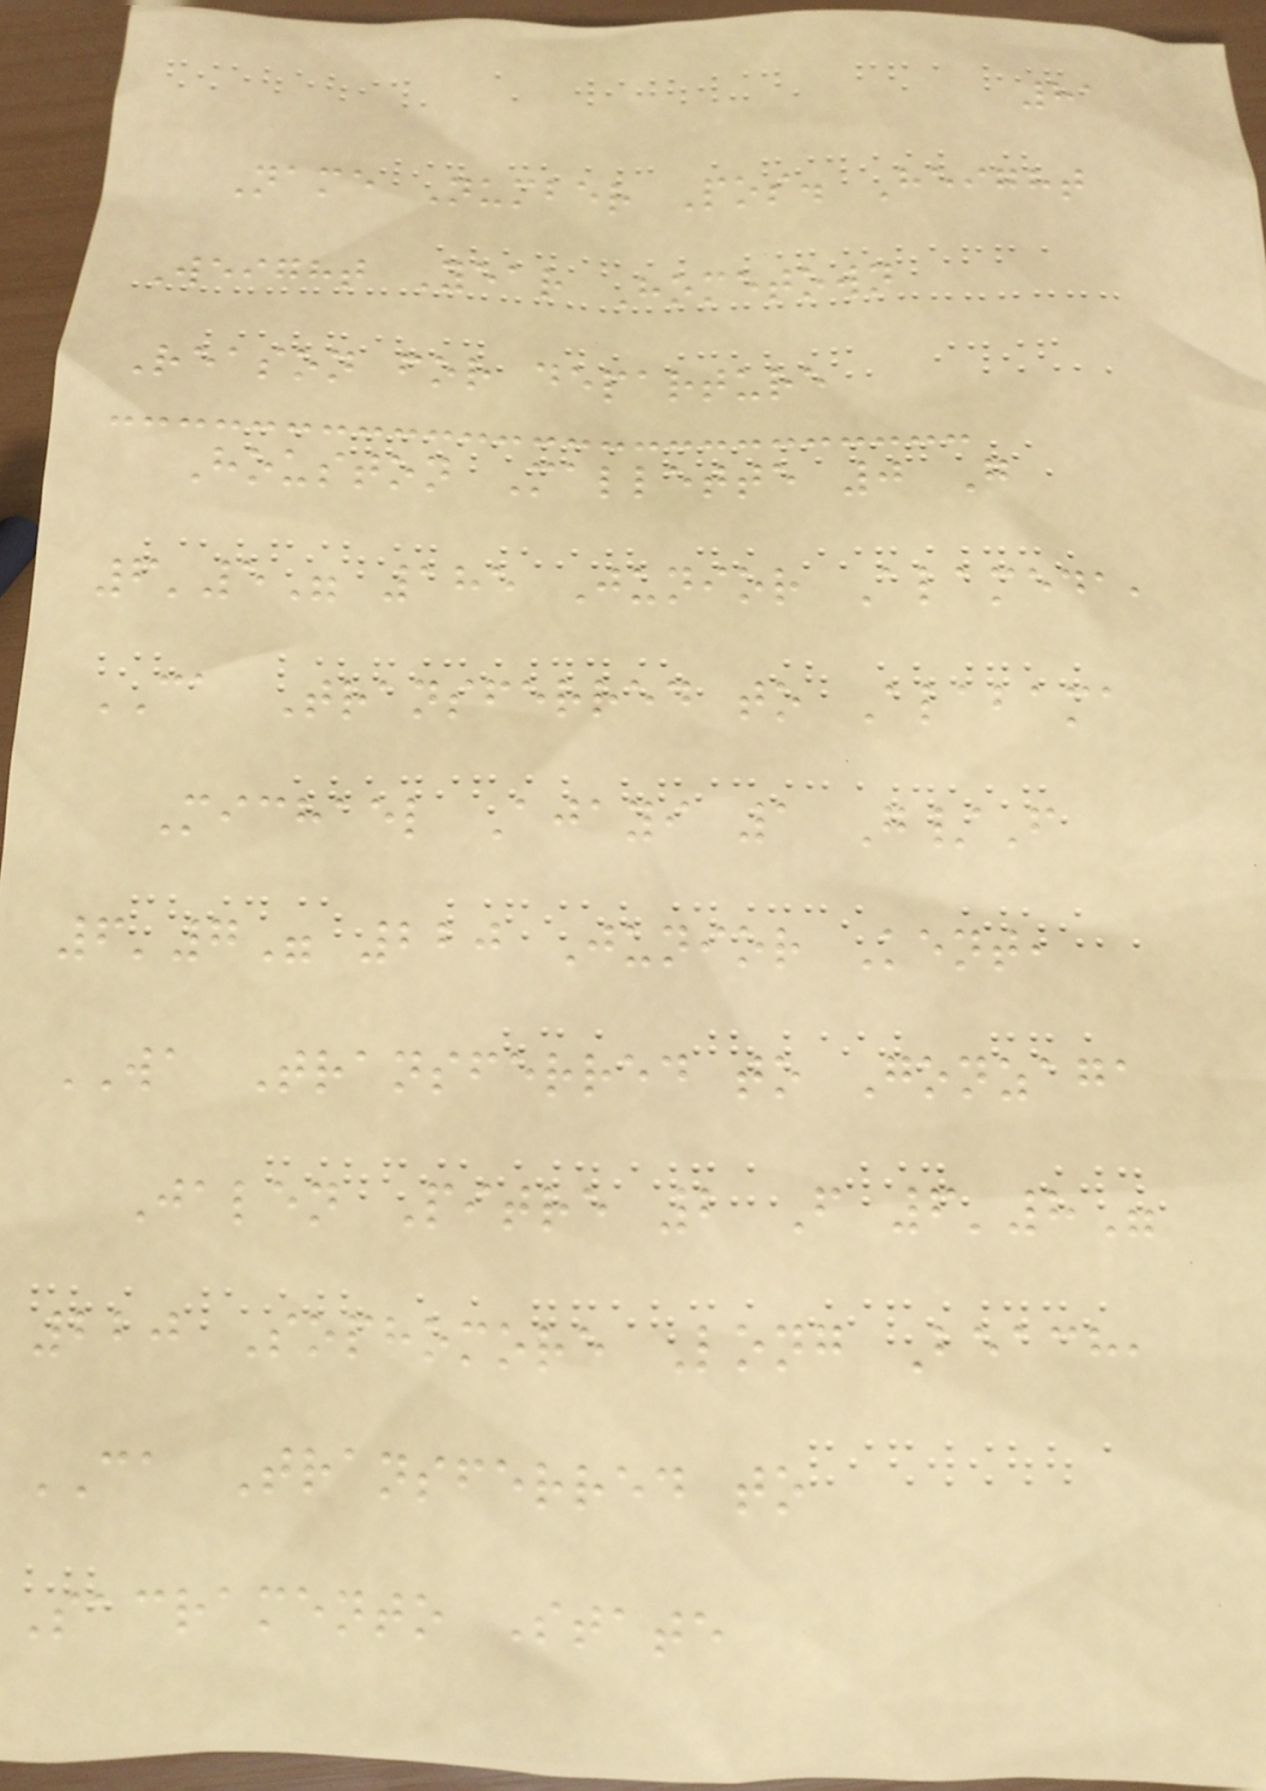81
Name Number Pos. Height
Weight Year Hometown
Reason for departure
Houston Mallette 0 G
6'5" 185 Junior Alameda,
CA Transferred to Alabama
Michael Ajayi 1 G/F
6'7" 220 Junior Kent,
WA Transferred to Gonzaga
Jalen Pitre 2 F 6'8"
220 Sophomore Long Beach,
CA Transferred to
Sacramento State
